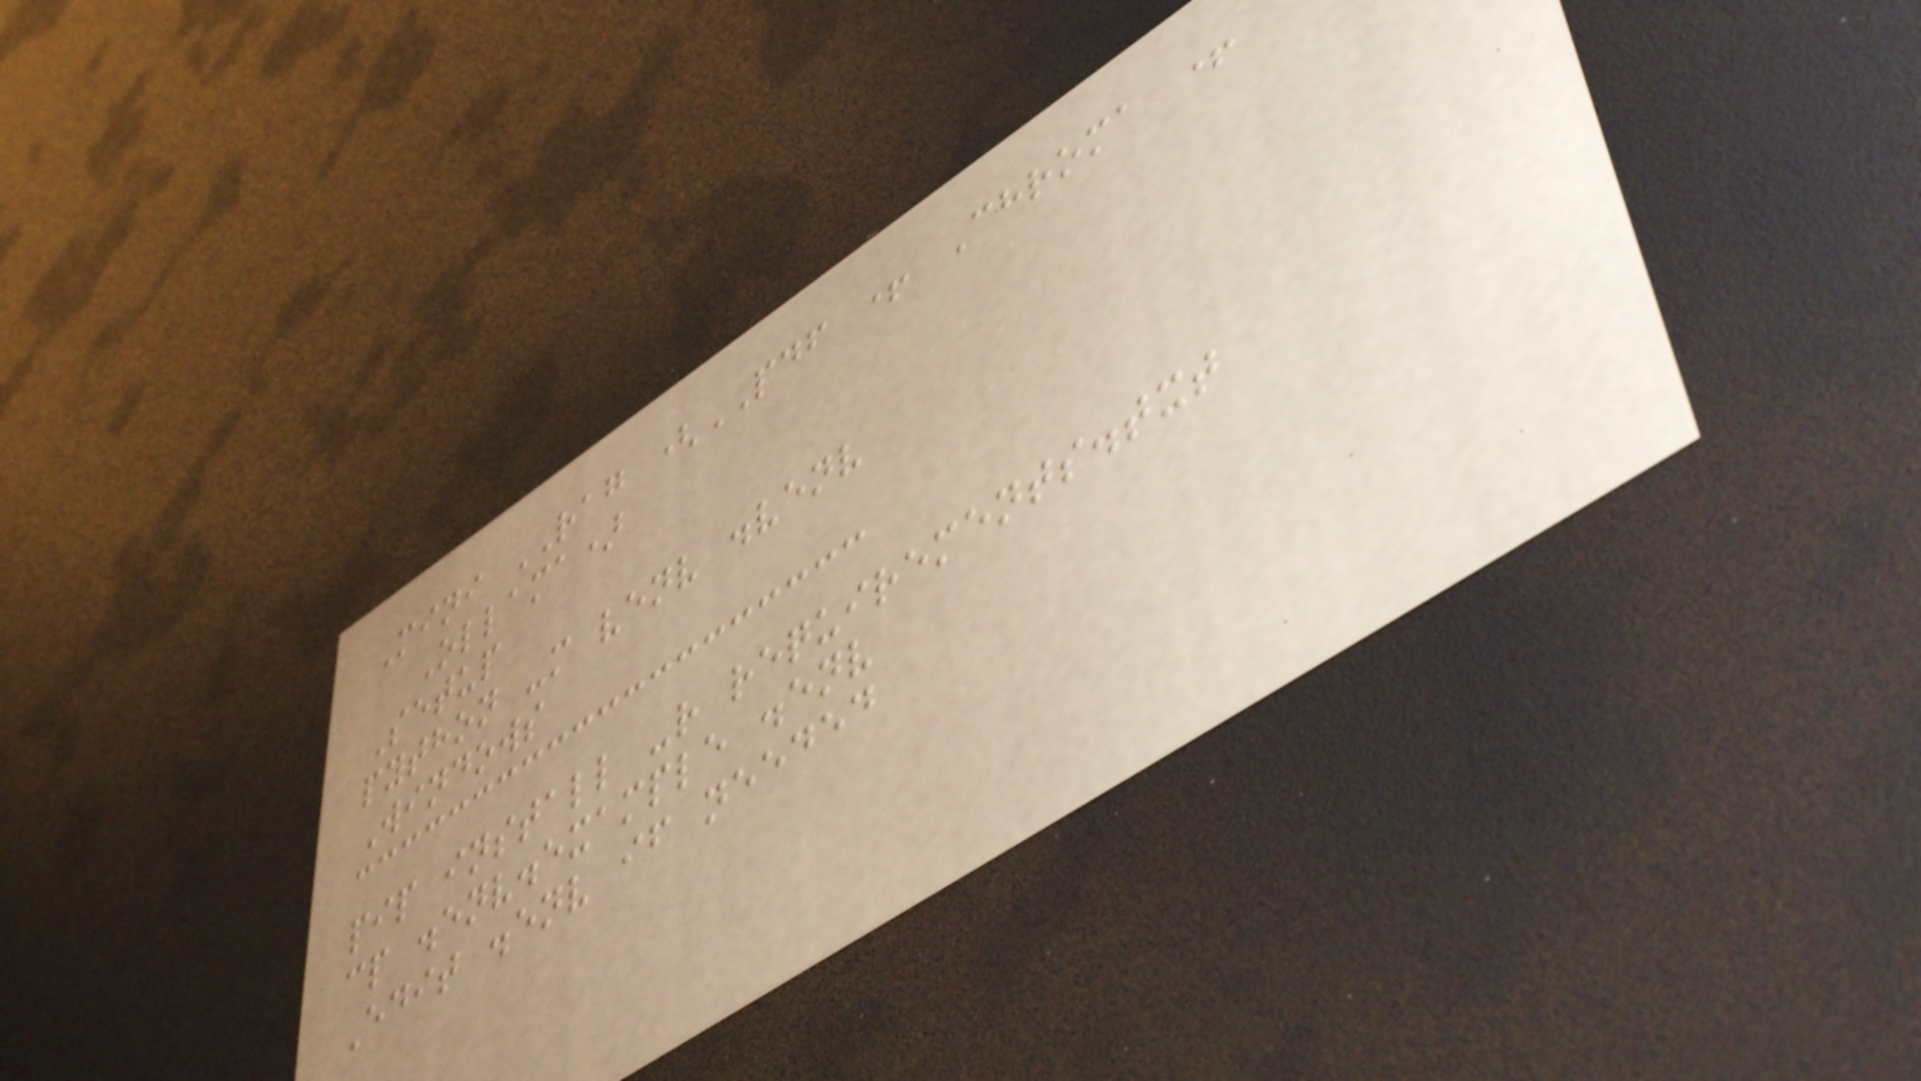Mini RAG (PDF + Chroma +
Ollama)
Setup
python -m venv .venv
Windows
pip install -r requirements.txt
cp .env.example .env
Edit .env if needed
